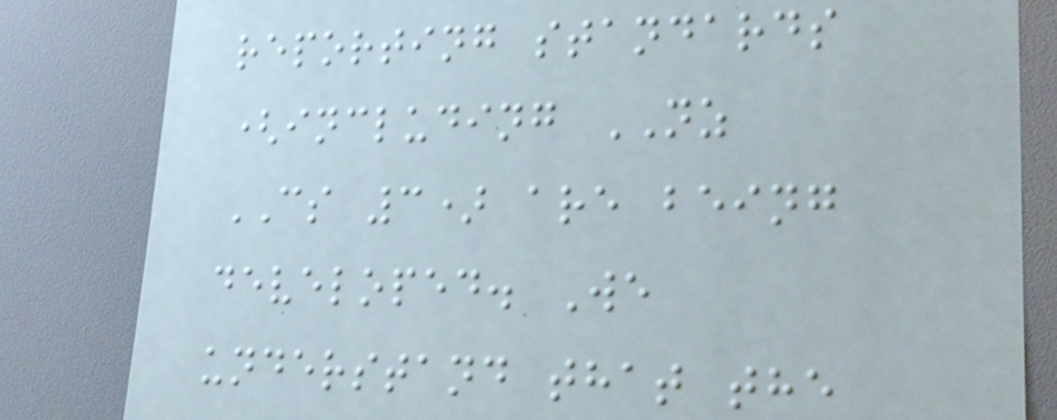reporting standards
(including NZ
CS 3) are being
developed. We
understand that the
